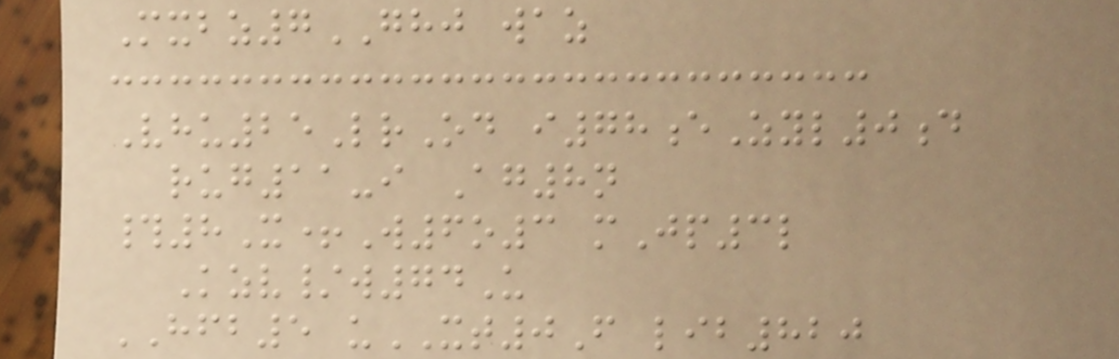Mxbz7GHJ waz
Vhu25LrOd i78eZyl0d
rug11-i Ag8n
#8X+W6o3 mJp3l
Kzv/w74U
HFB5 uXT0F lib820
